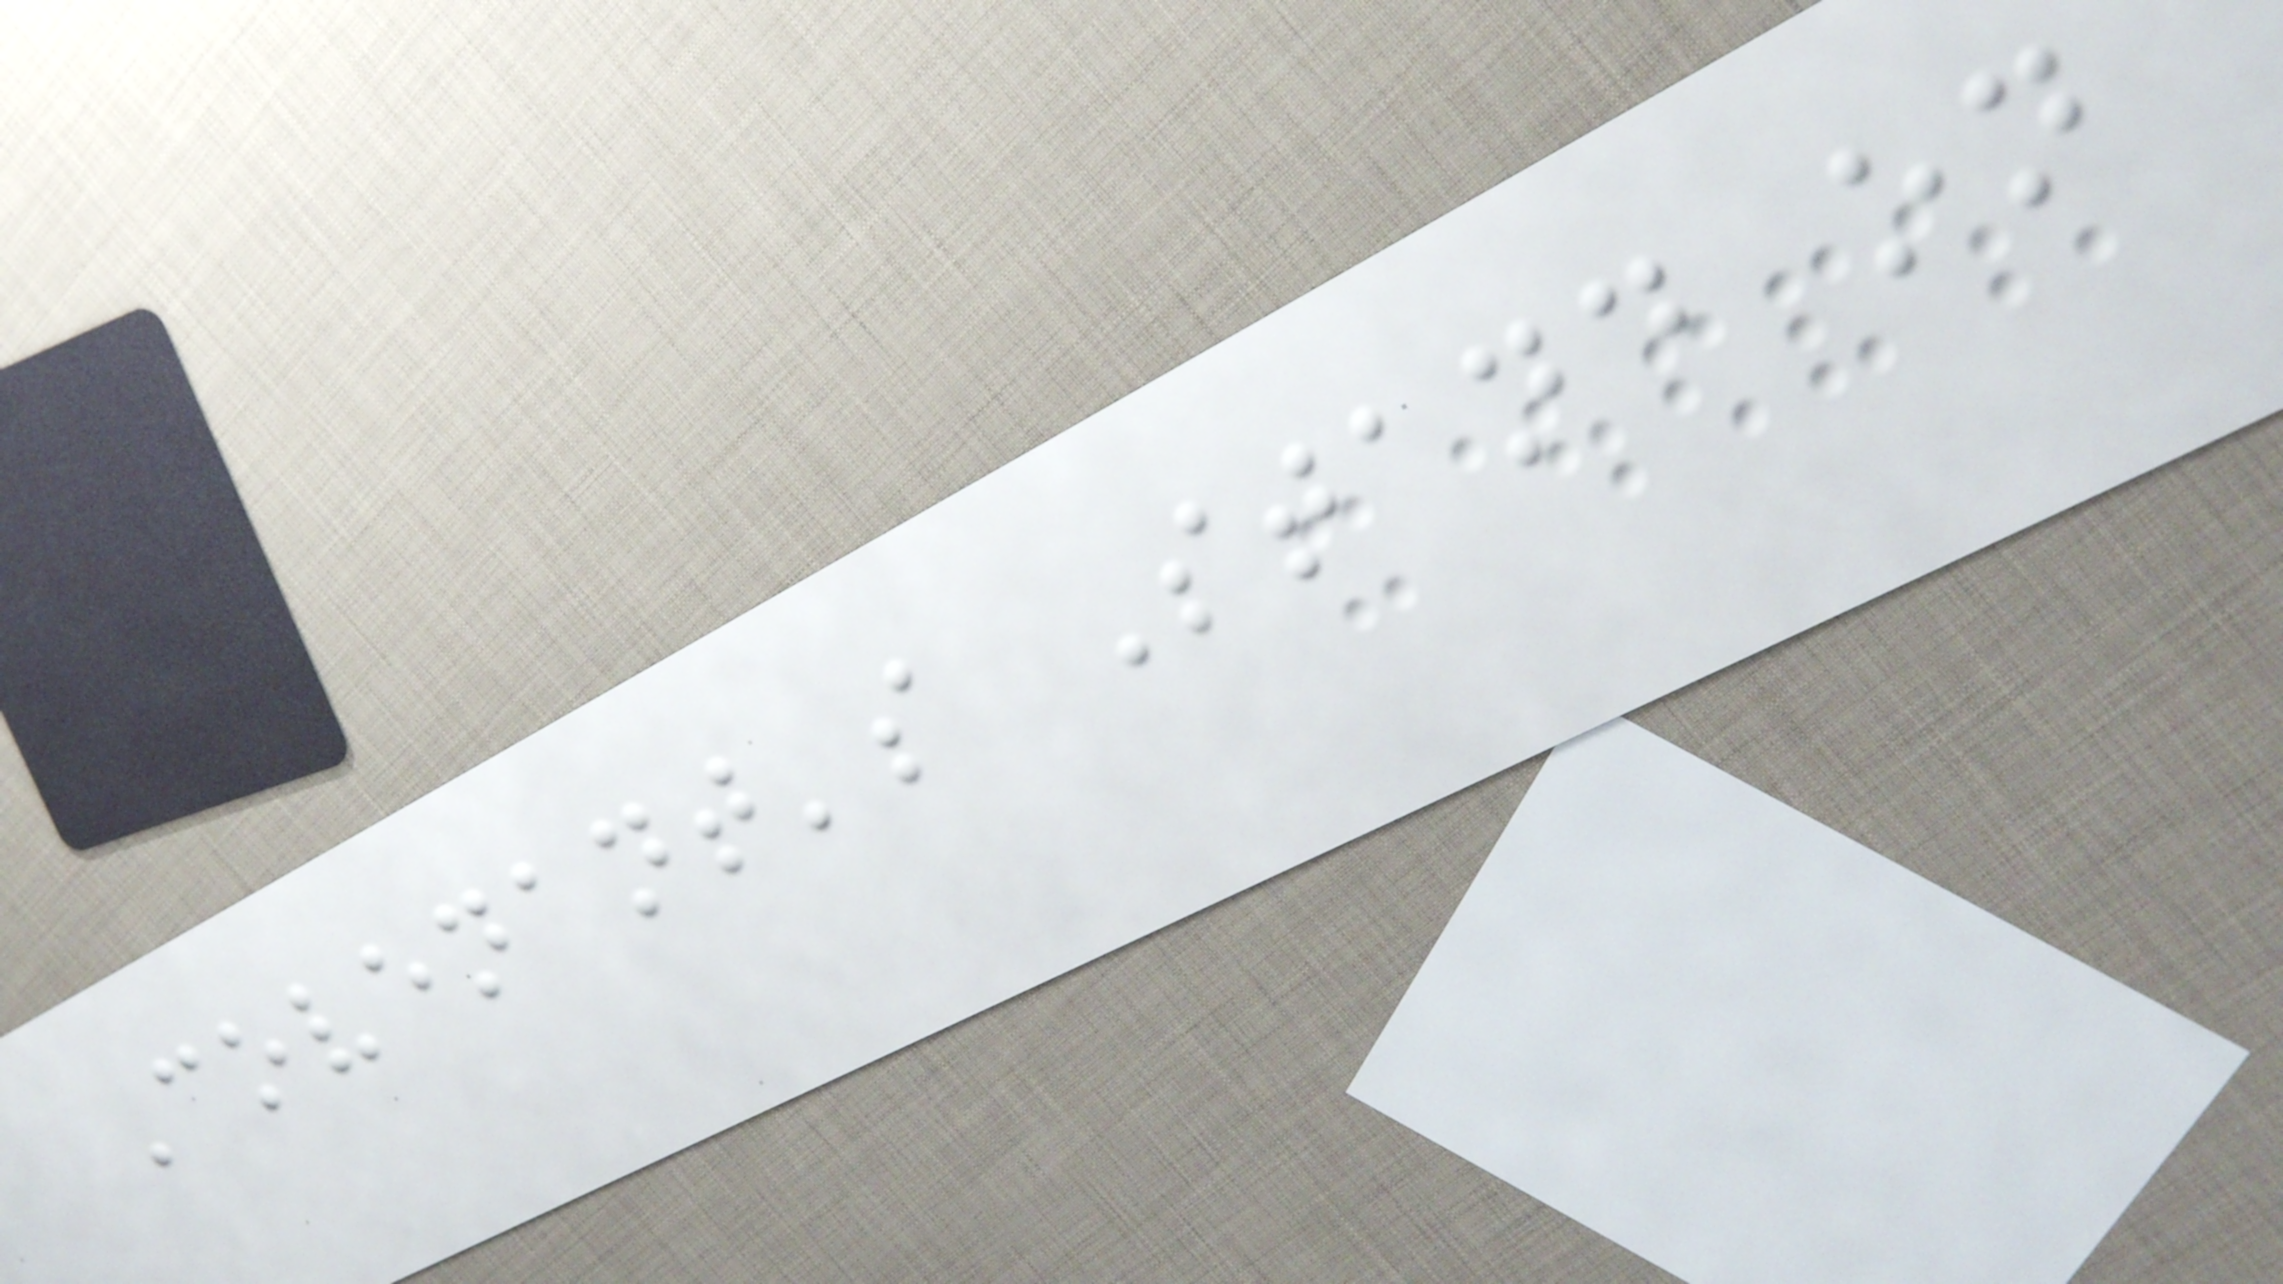Covenant's Stand on
